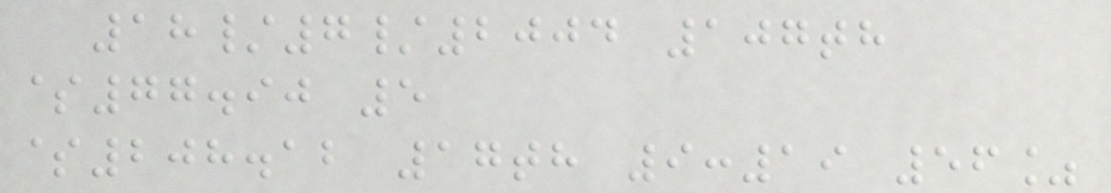18/7/2004 107th
$77.90 5
$208.12 17th 9:19 56%
